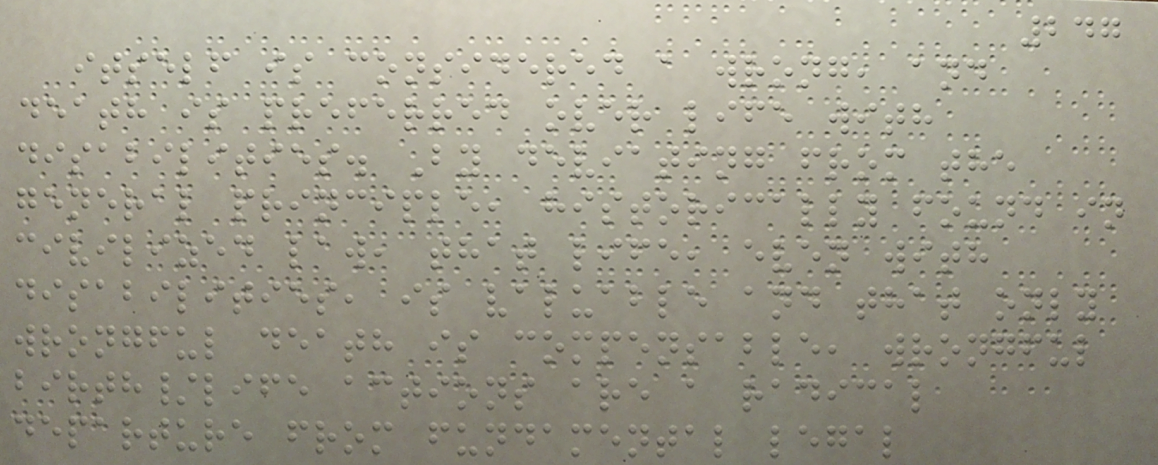247
itself is considered a wrong, and
death is preferred over life with
disabilities. By deviating from the
general principle, historically found in
civilized law, that life, even with
disabilities, is valuable and that only
wrongful death is compensable, wrongful
birth/life actions are a radical
departure from fundamental legal
